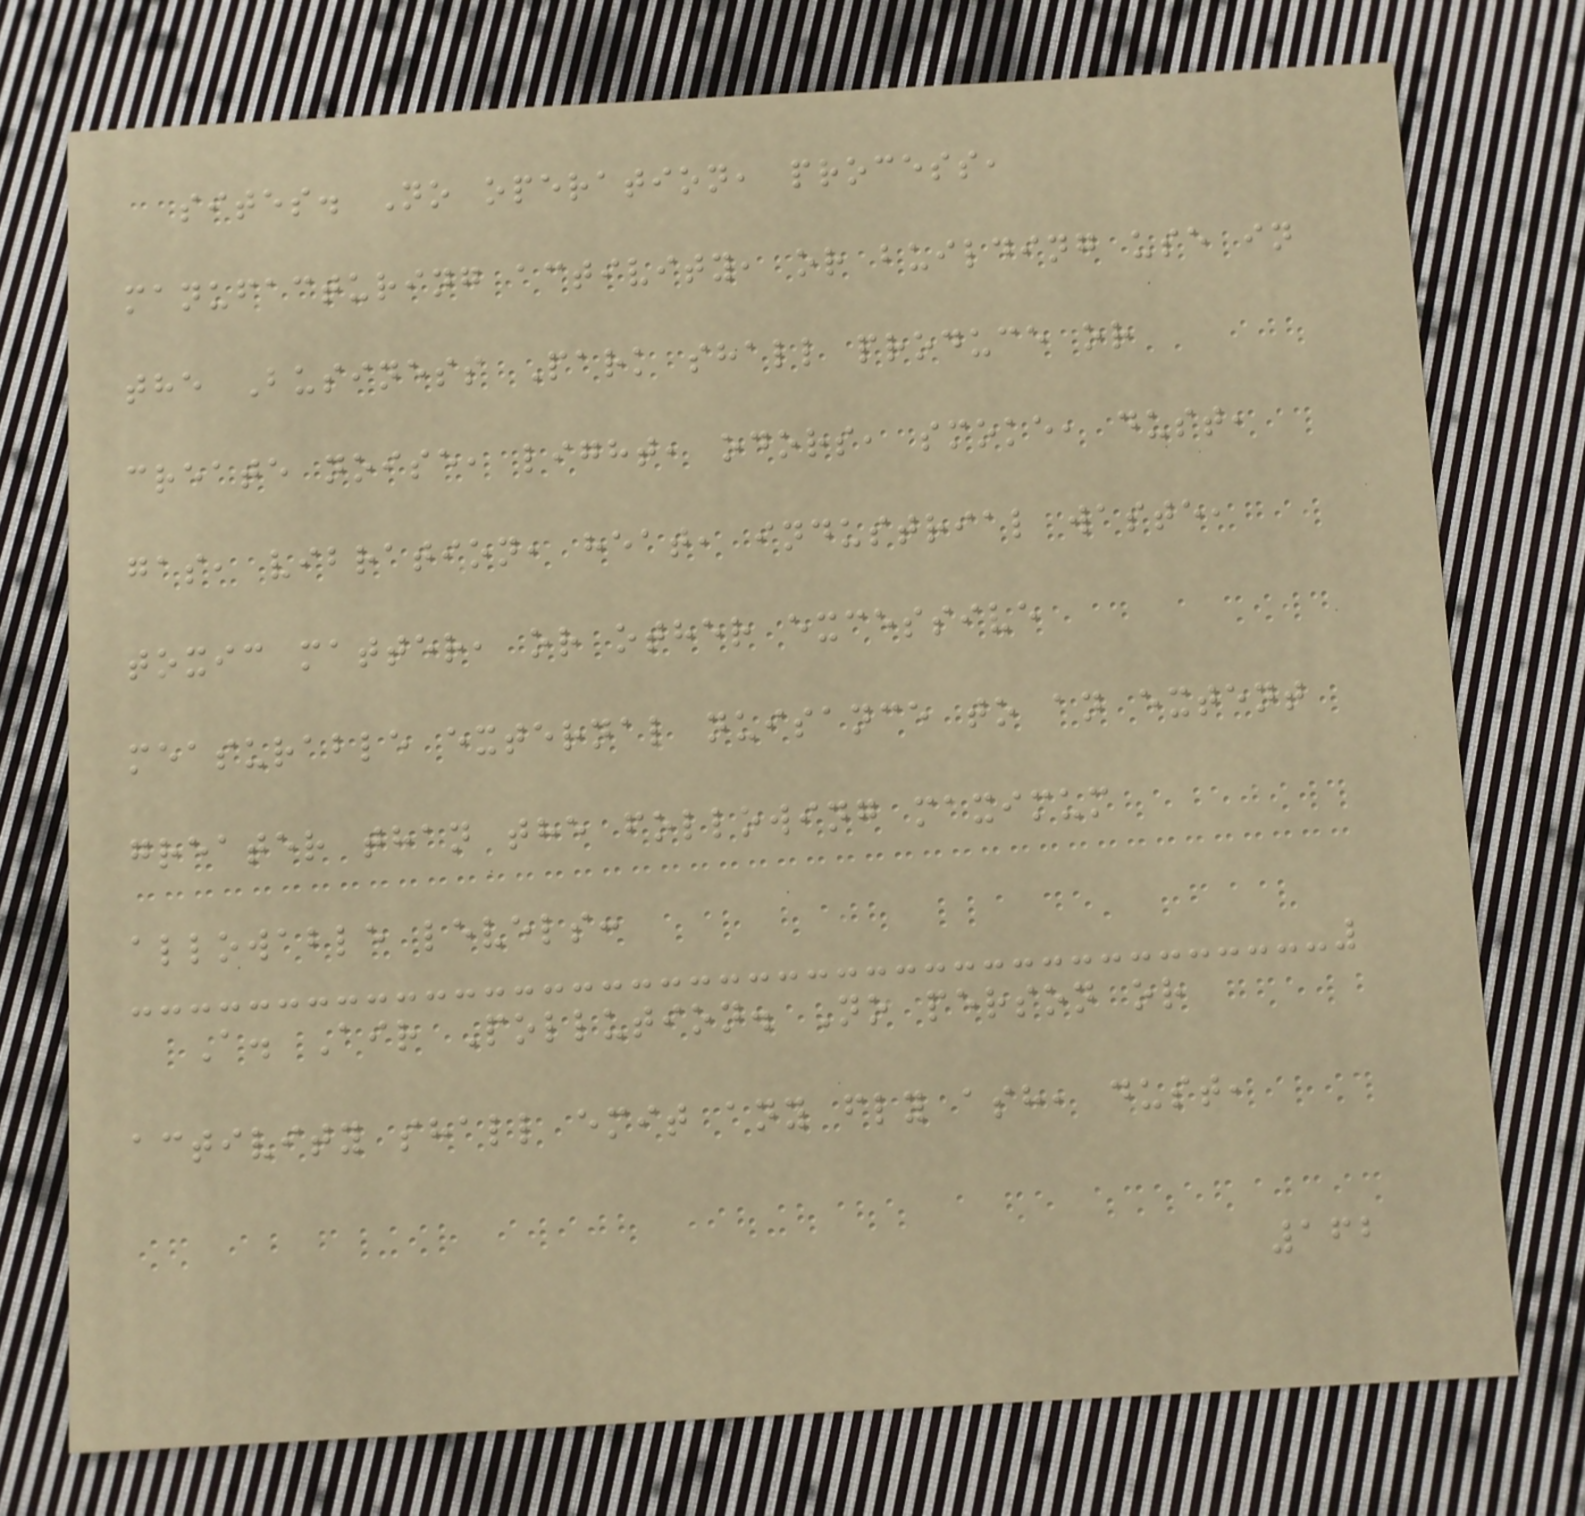sites. No operation, process,
manufacturing activity, or building use in
the Business Park shall produce or
create noise, light, odors, smoke, dust,
gas, vibration, heat, industrial waste,
toxic matter, or other excessive
measurable external nuisance to an extent
greater than the following maximum
allowable levels:
A. Air Pollution. No person or
activity shall emit any fly ash, dust,
162
